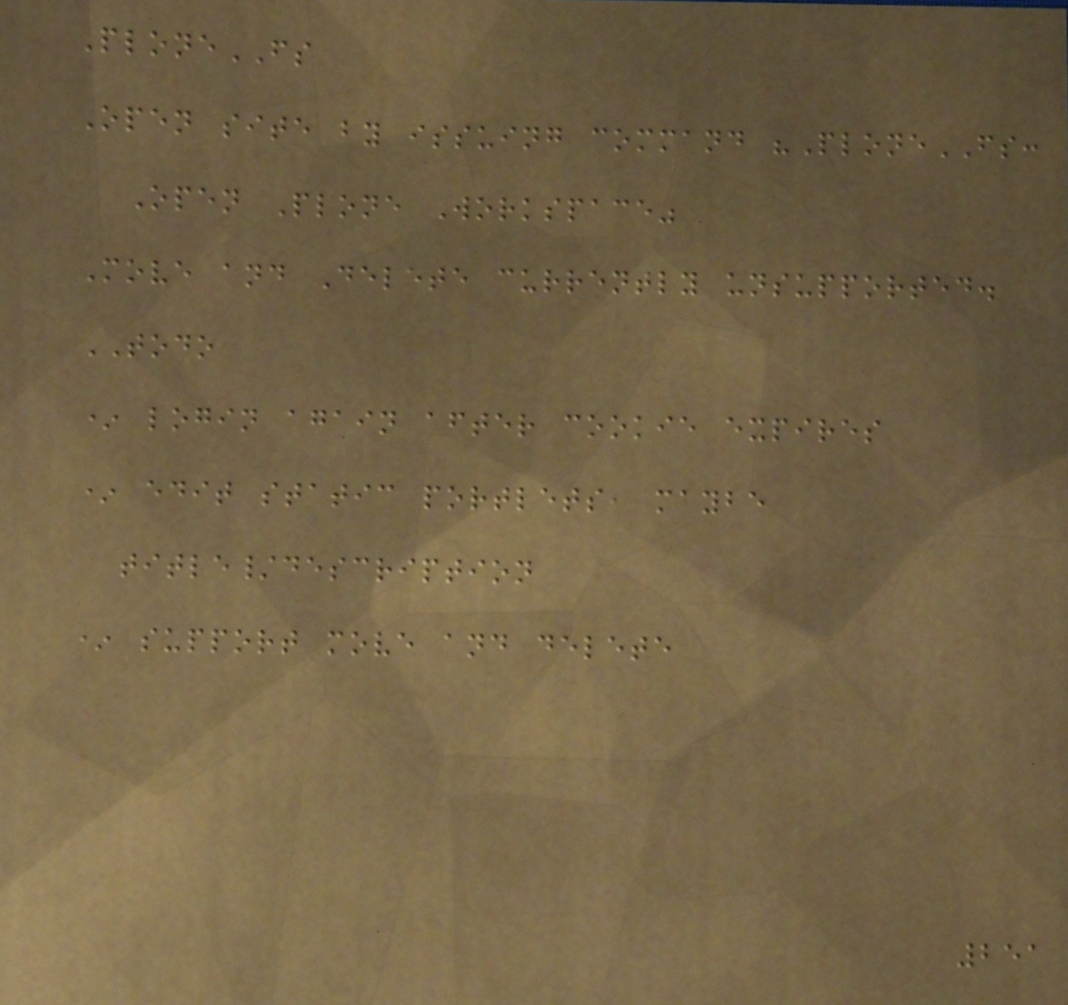PloneFS
Open site by issuing command "PloneFS:
Open Plone Workspace"
Move and Delete currently unsupported.
TODO
* login again after cookie expires
* edit static portlets, maybe
title/description
* support move and delete
251
